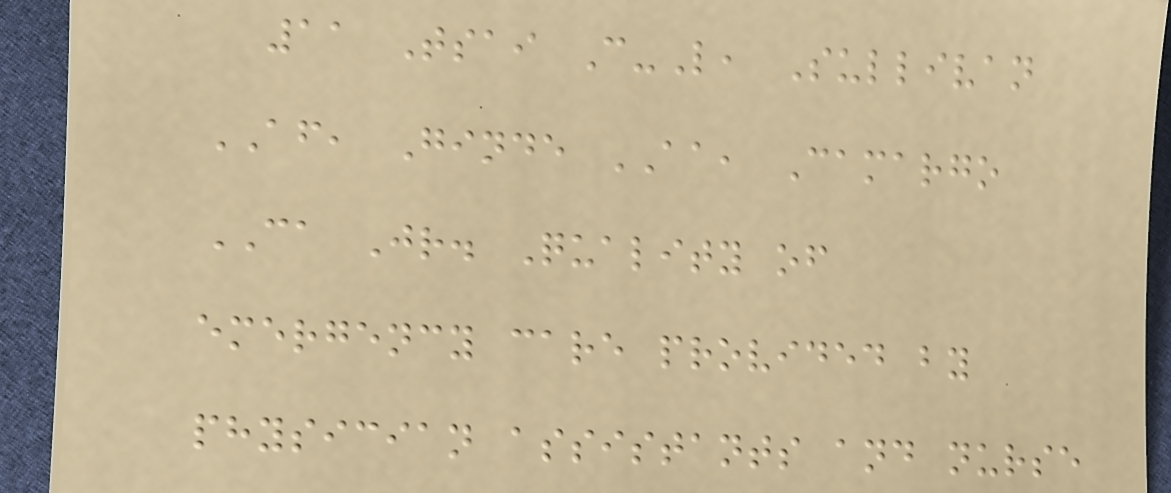11 Tsai C-L, Sullivan
AF, Ginde AA, Camargo
CA Jr. Quality of
emergency care provided by
physician assistants and nurse
